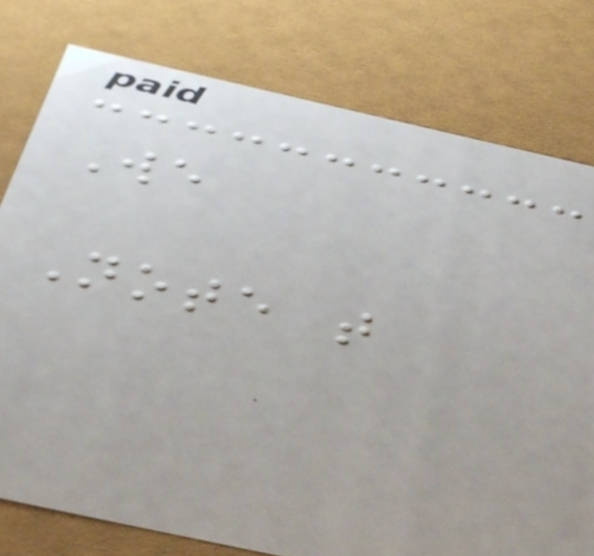We
Note that
